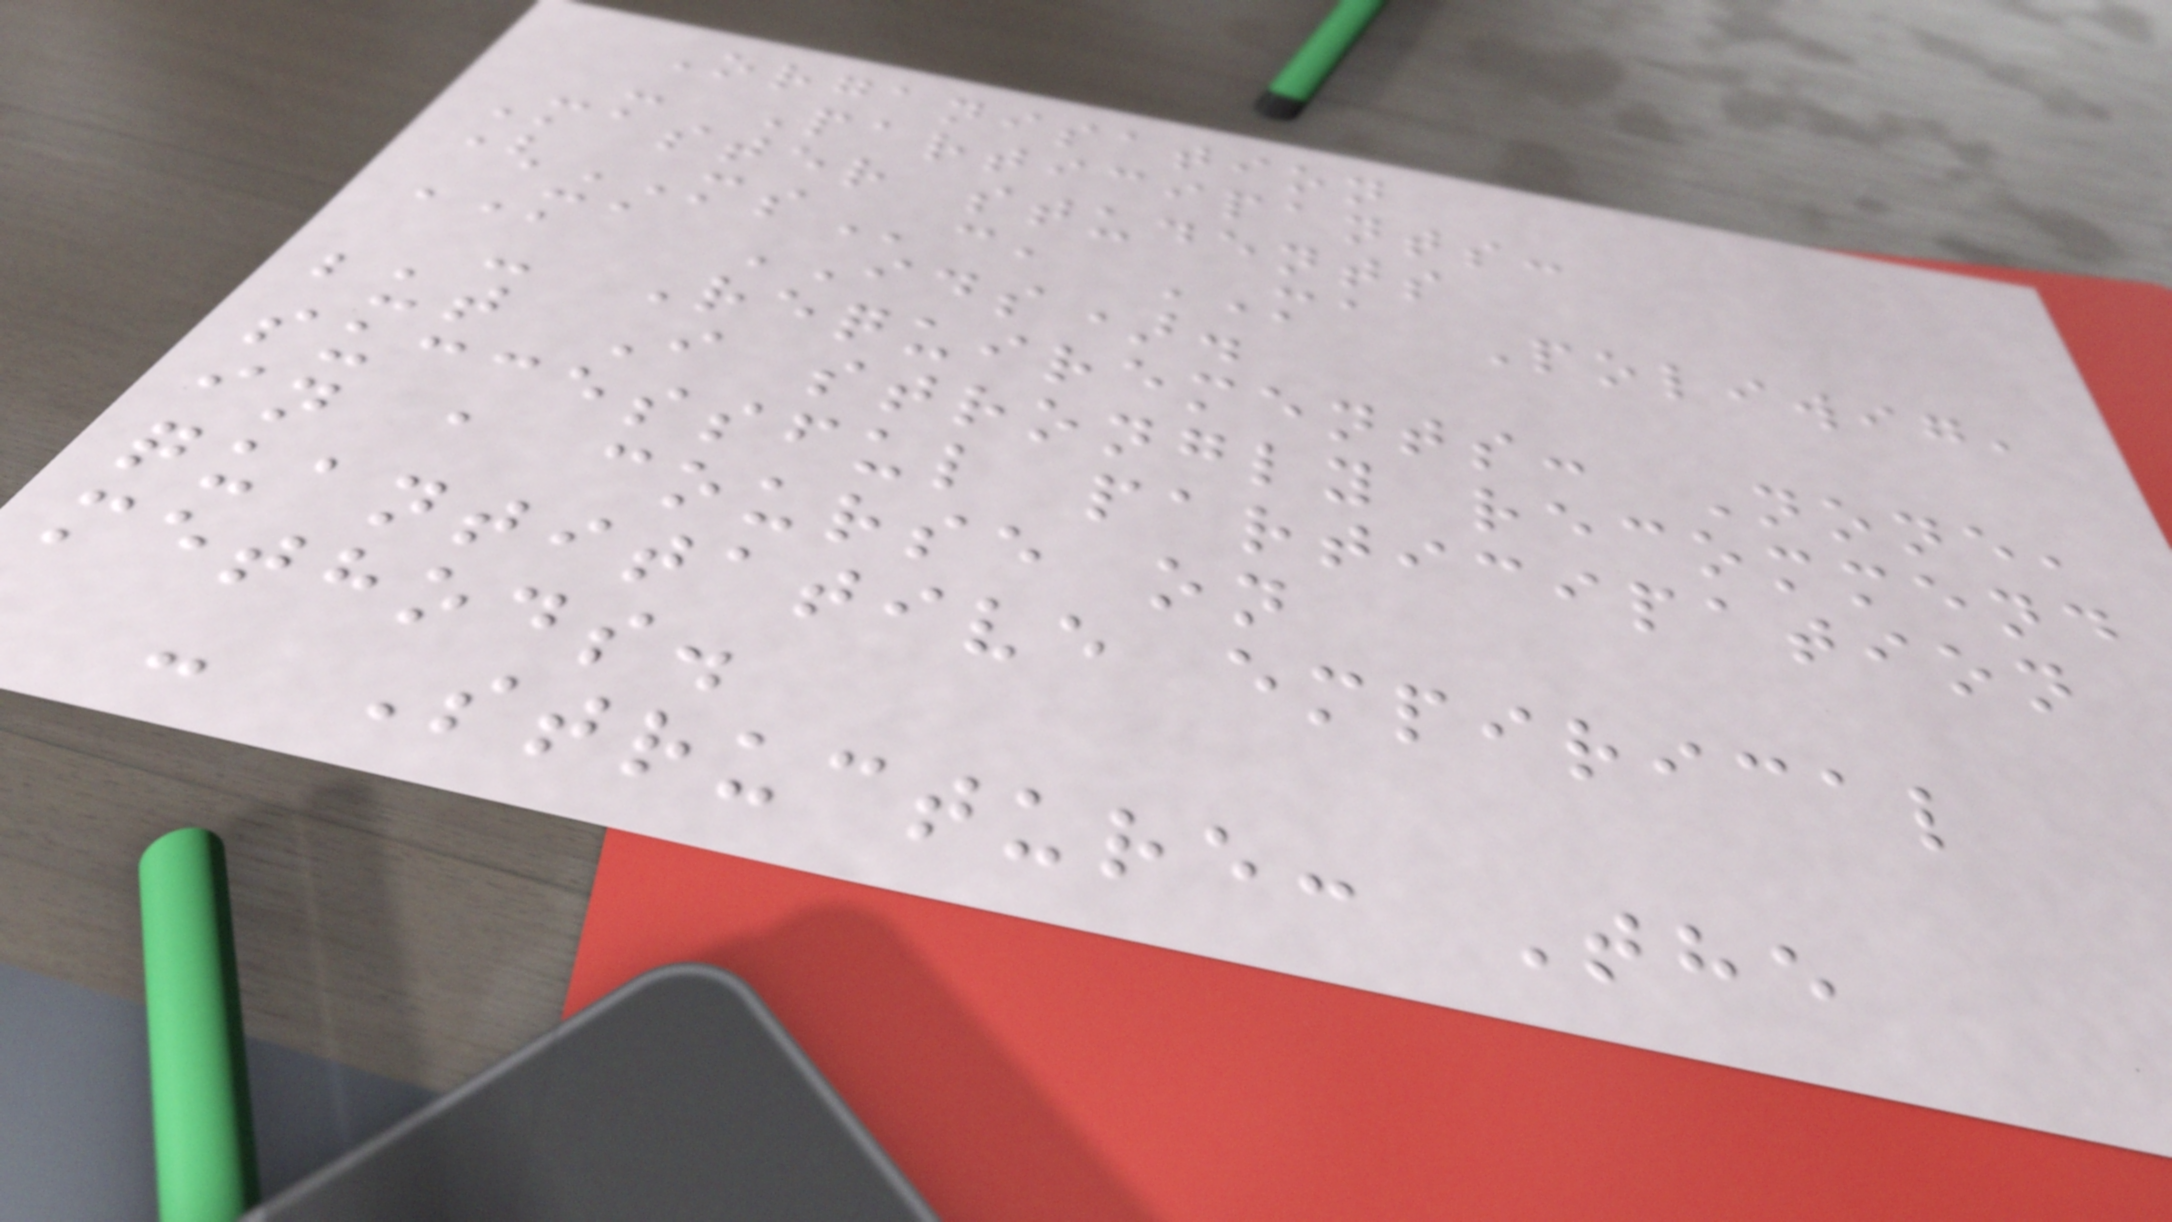Organisation
- Participants:
Master students
(MSc, MA Poliwig,
MA IDS).
- Requirements: None,
but I strongly recommend
successful participation
in a course on
quantitative empirical
methods.
- Structure: The
